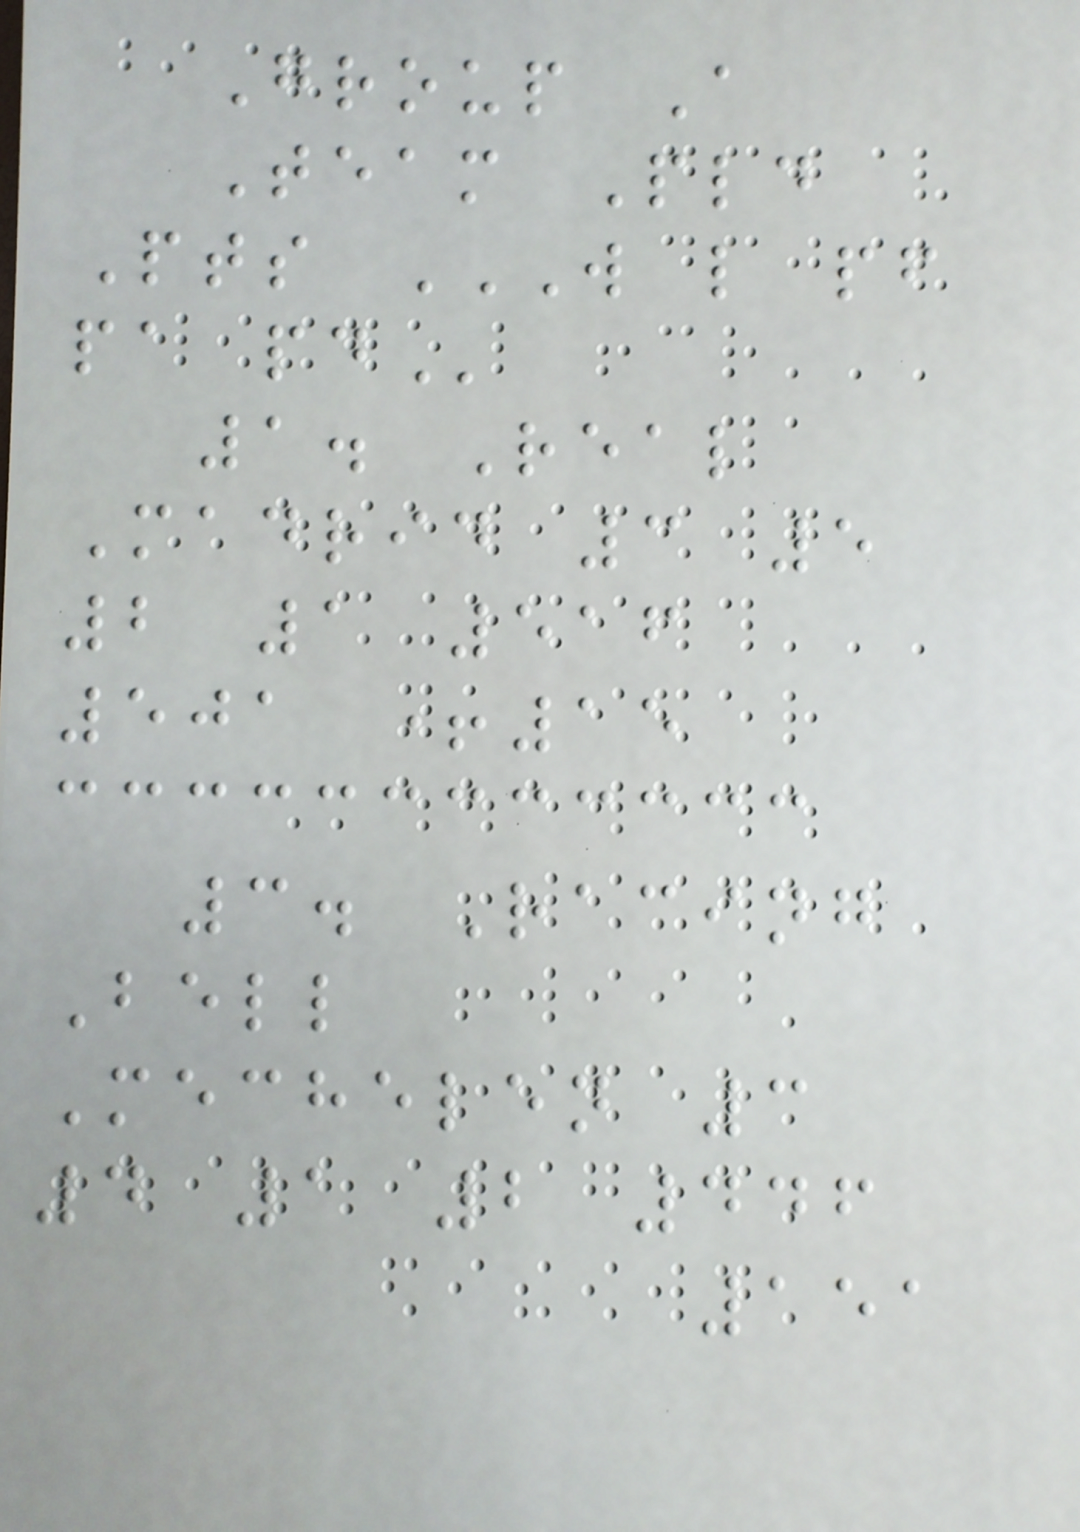Group A
Team Pld
Pts W L PF
PA PD
1. Real
Madrid 3 5
2 1 516
501 +15
3. Racing
Bell
Mechelen 3
4 1 2 446
151
